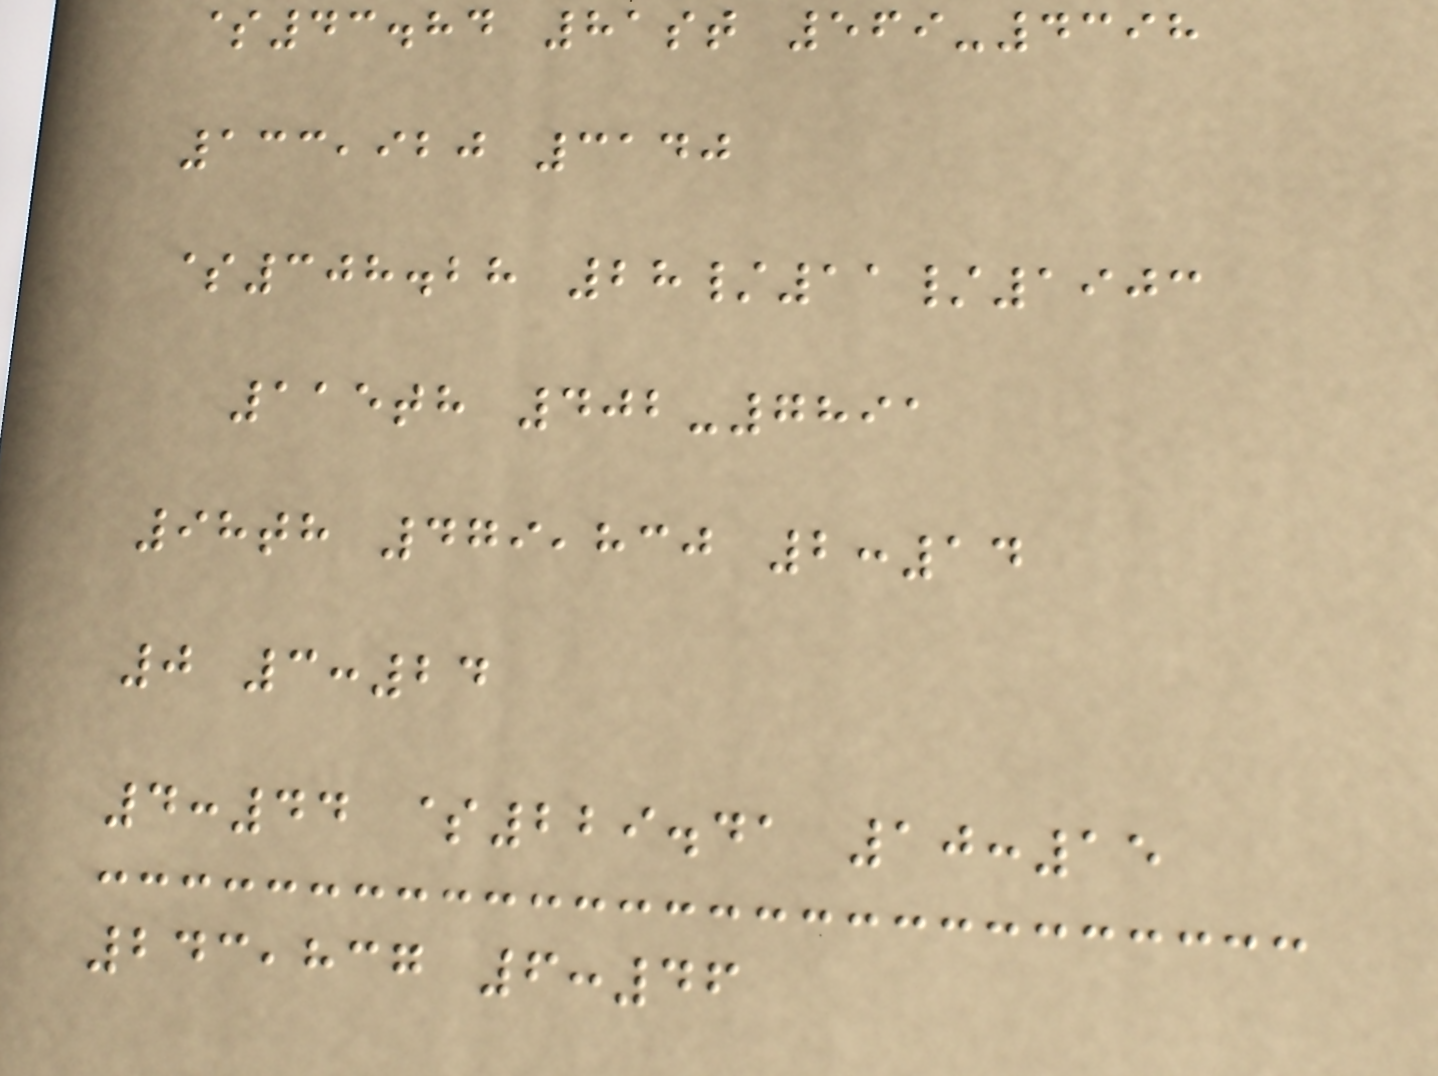$43.84 81st 569-4398
133,920 3140
$308.28 28/11/1903
115th 402-7891
98th 479,830 2:14
0 3:24
4:44 $229.41 10:15
243,837 6:46
